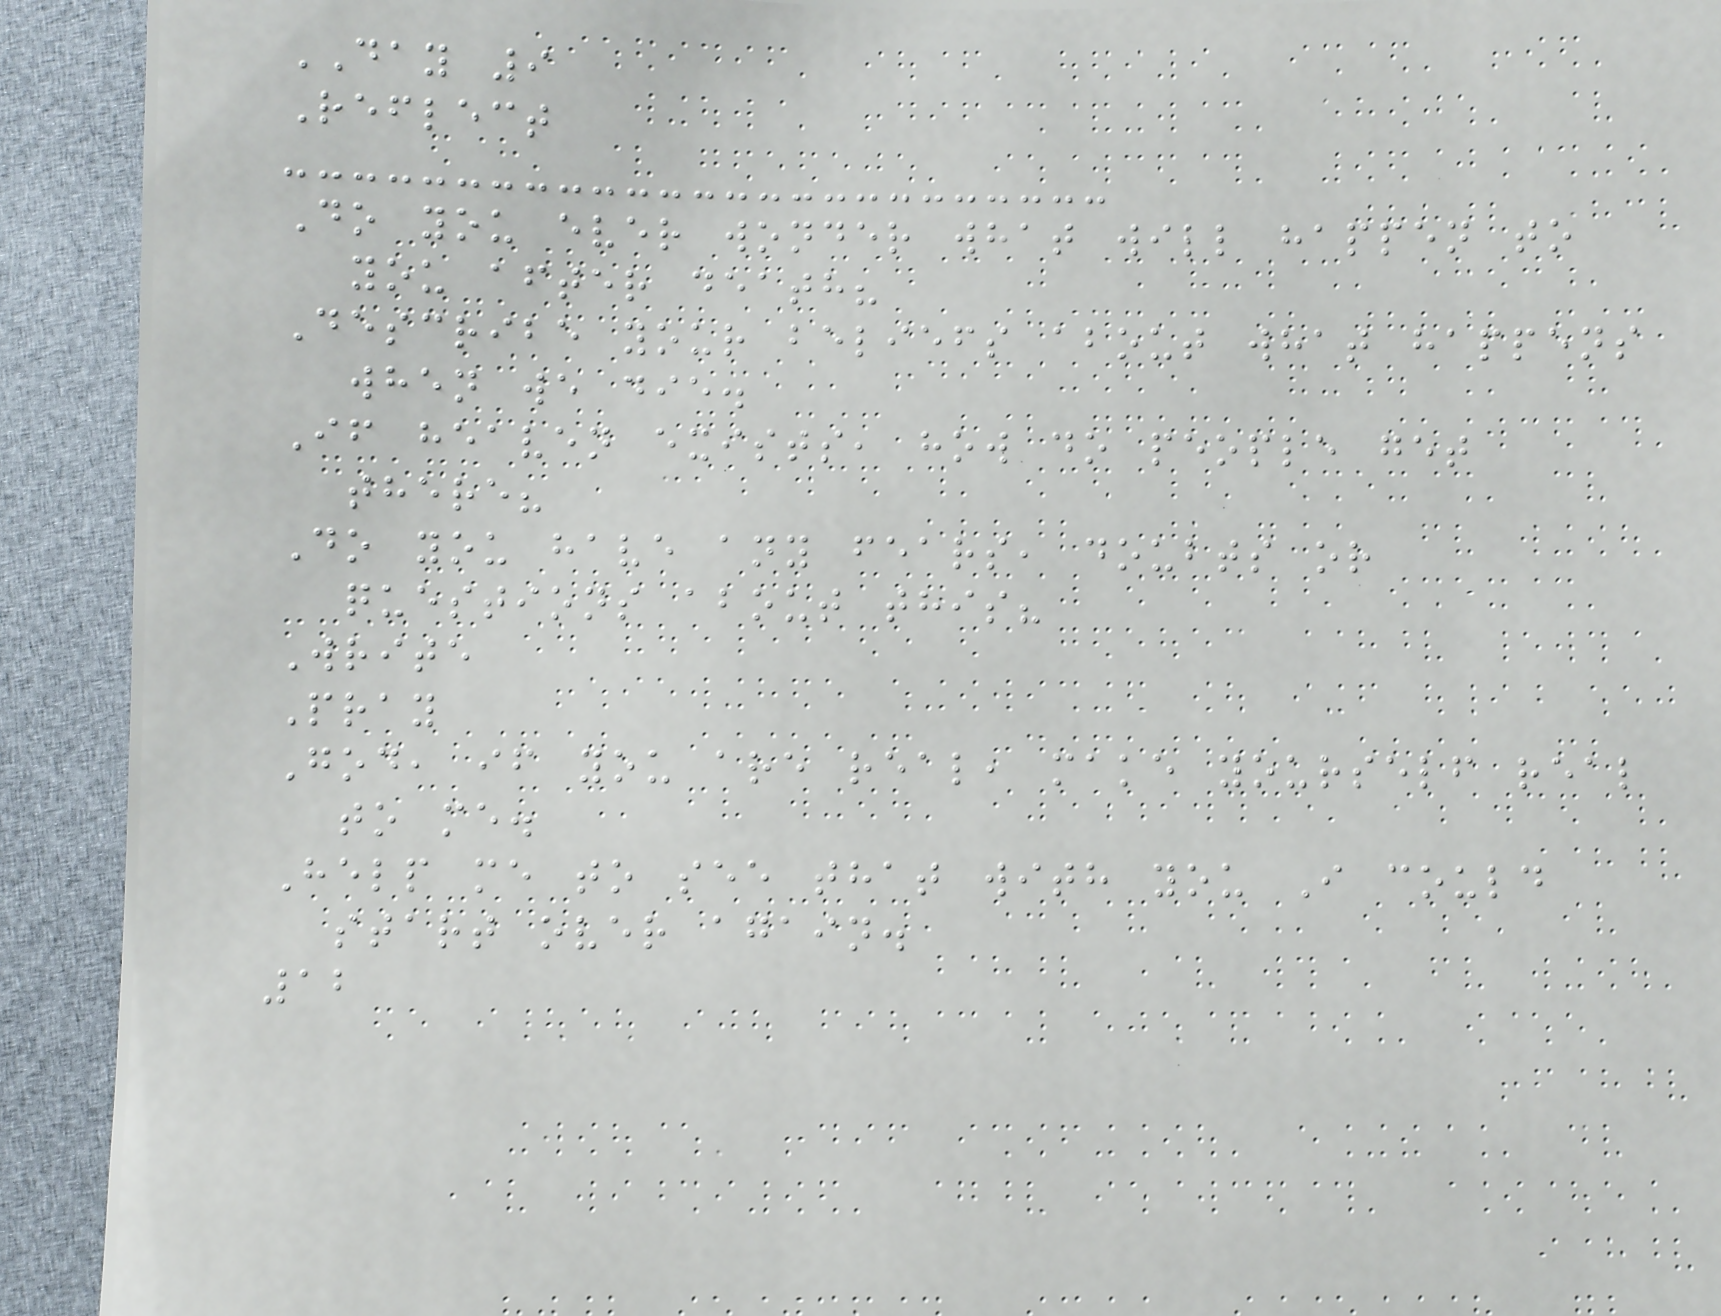DAY 9
Reflect
Do you ever wonder what will happen to
you after death?
Describe your beliefs about what happens
when we die.
If heaven exists, how do people get
there?
Do you have any fears, doubts or
questions about this?
Write
Pray
God, if you are real, make yourself real
to me.
Help me to see that with you I could
start over again.
12
